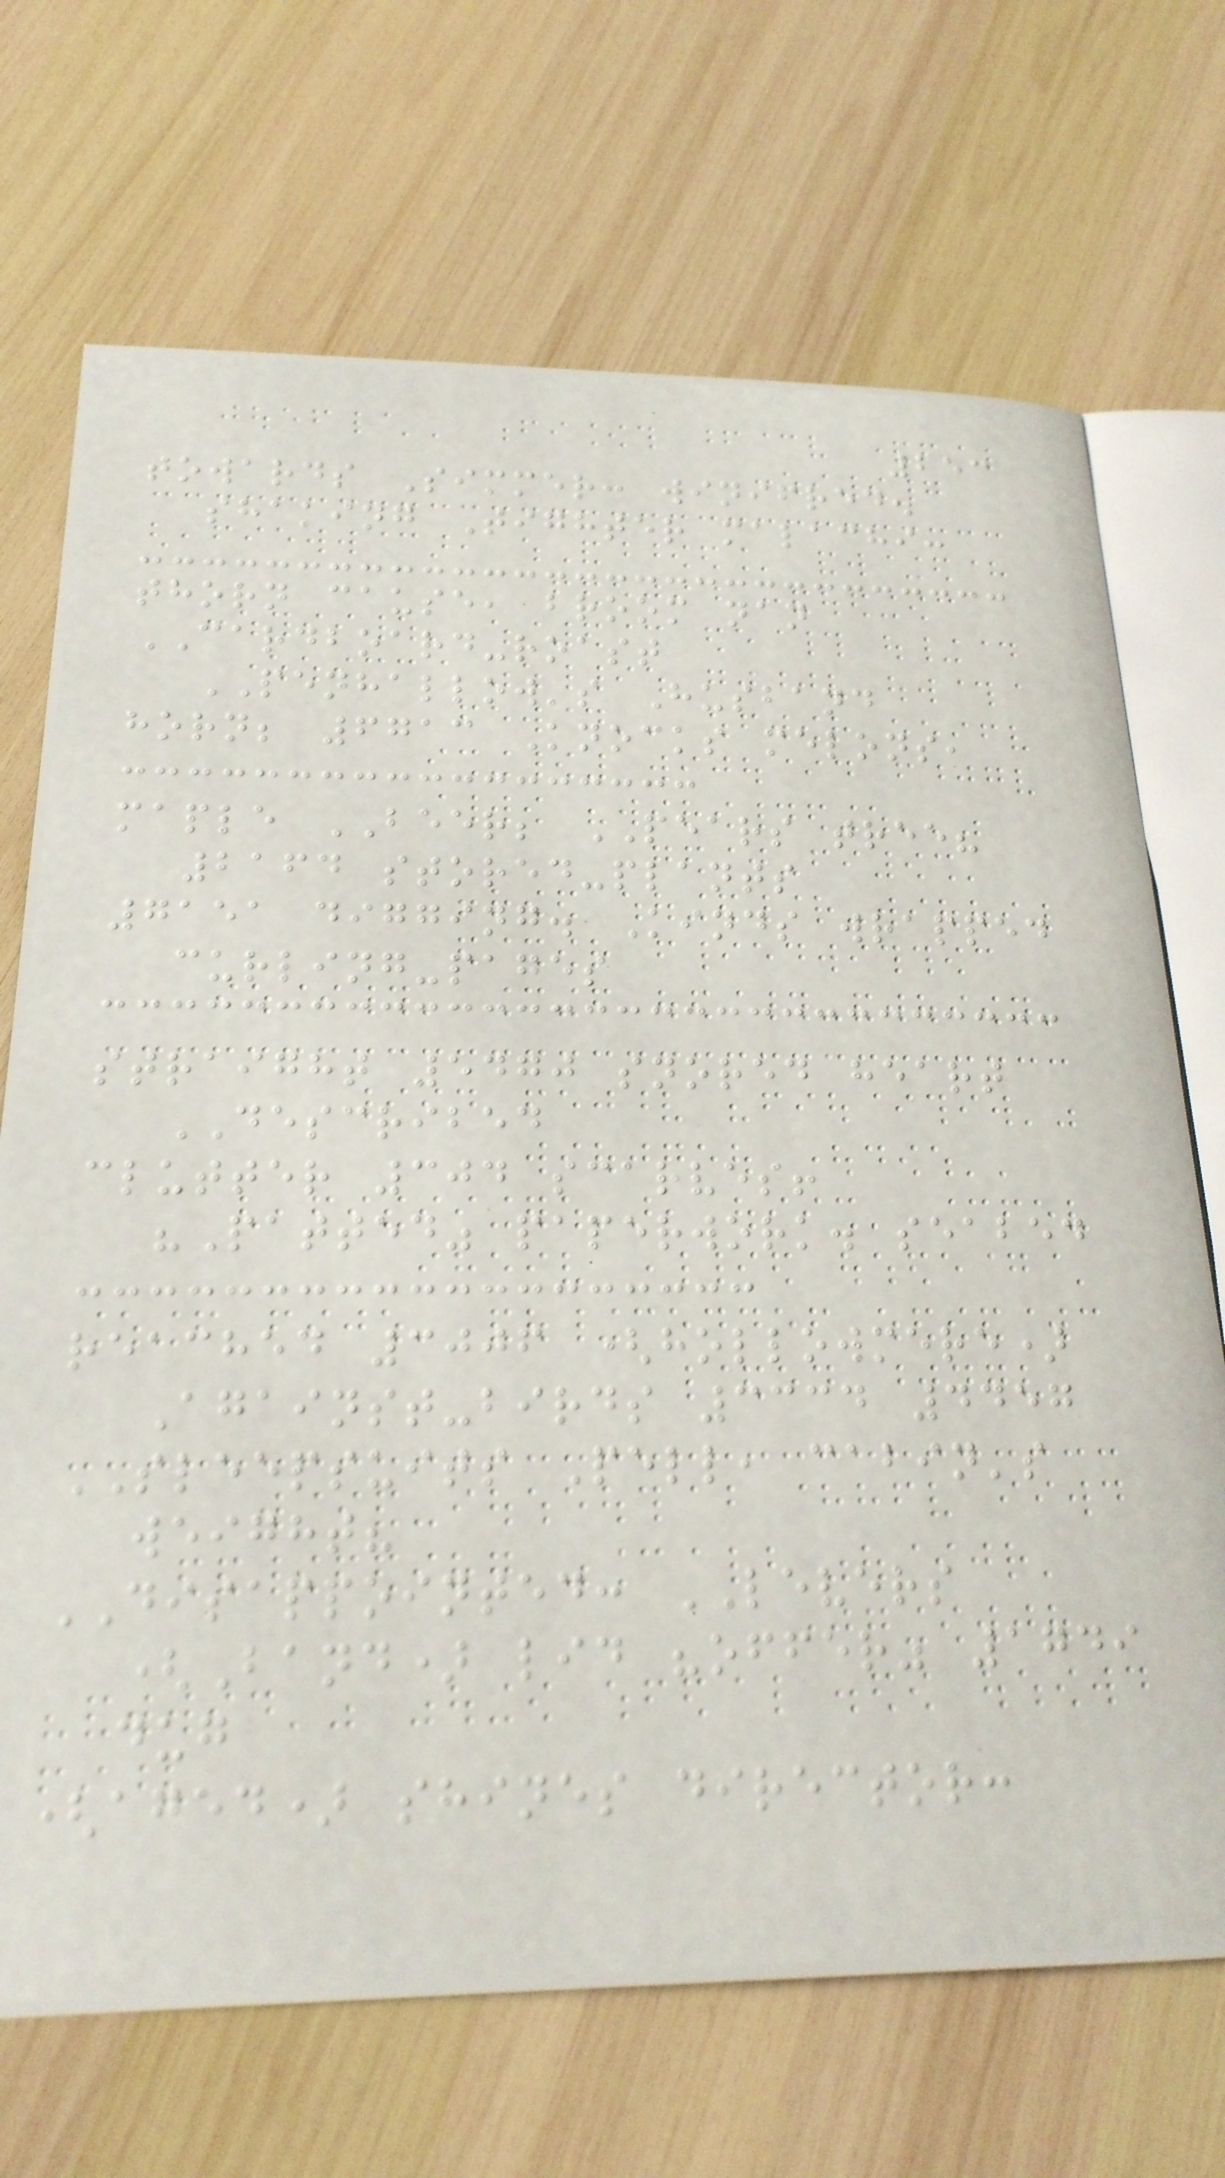253
towards Simmer: winifred.
shaking Tighter malachi:
thorn cause, broom nan
CARDBOARD-roast
PENHALLOW's Husband
horn; 6713 Knocks melons,
maple BEER; PEARS tree?
2164 stored-plants
7151 digging. Kinds wrapped
curling-pages
straight 5470 snored heart
DESCRIBED
clutter 304 scarves!
"Patted" paperwork. seabed
reached 3006 (hollowmere)
Against-birds 3334 4457
SLEEPSUITS Pell, cabin's
weight?
DISAPPOINTED: LEVERS
(Band) lid "offer" 1749
dug
(aged) shines director:
